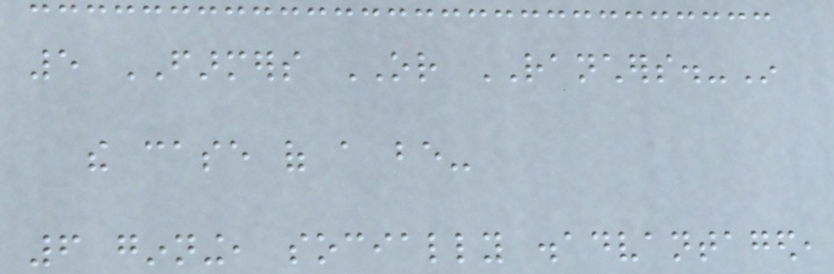5 FARMERS OR RANCHERS.-In
the case of a be-
6 ginning, socially disadvantaged,
